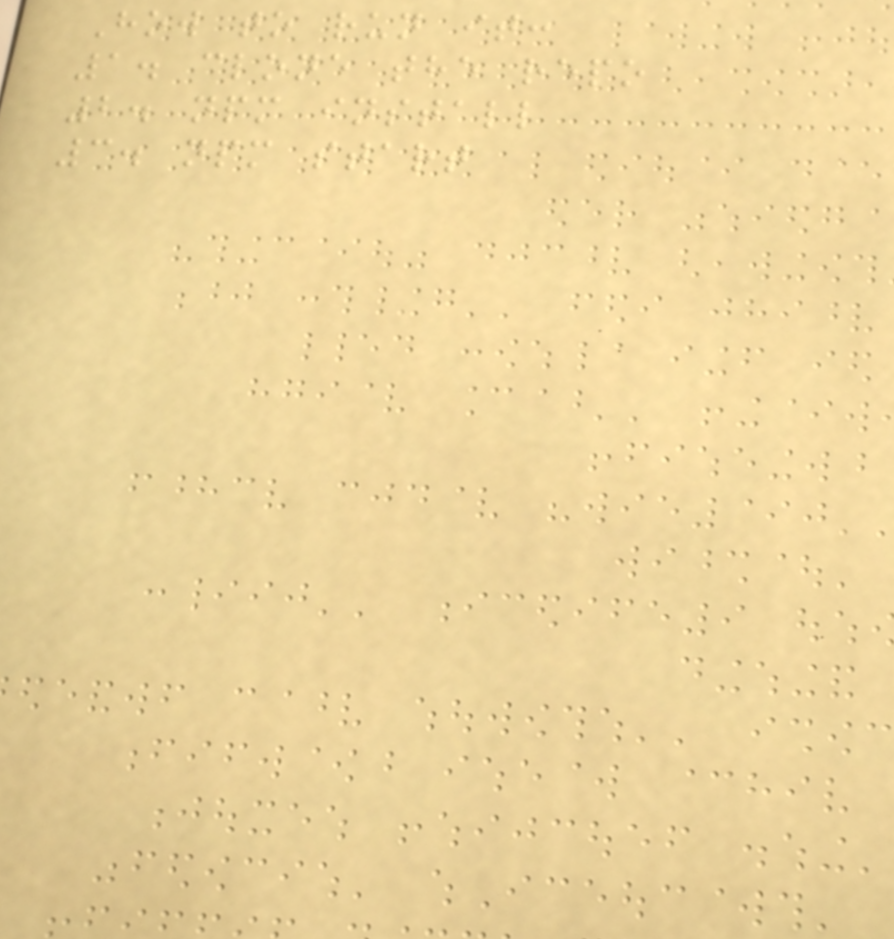How to run it:
1. clone the repo
2. npm install
3. npm start
